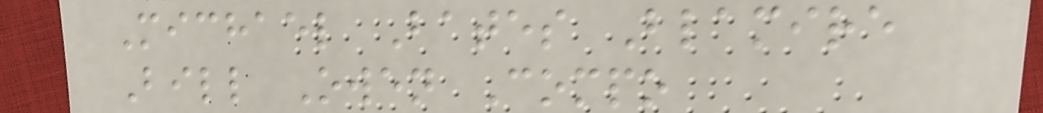Michael Bates Blamire
Bill Owen Compo
